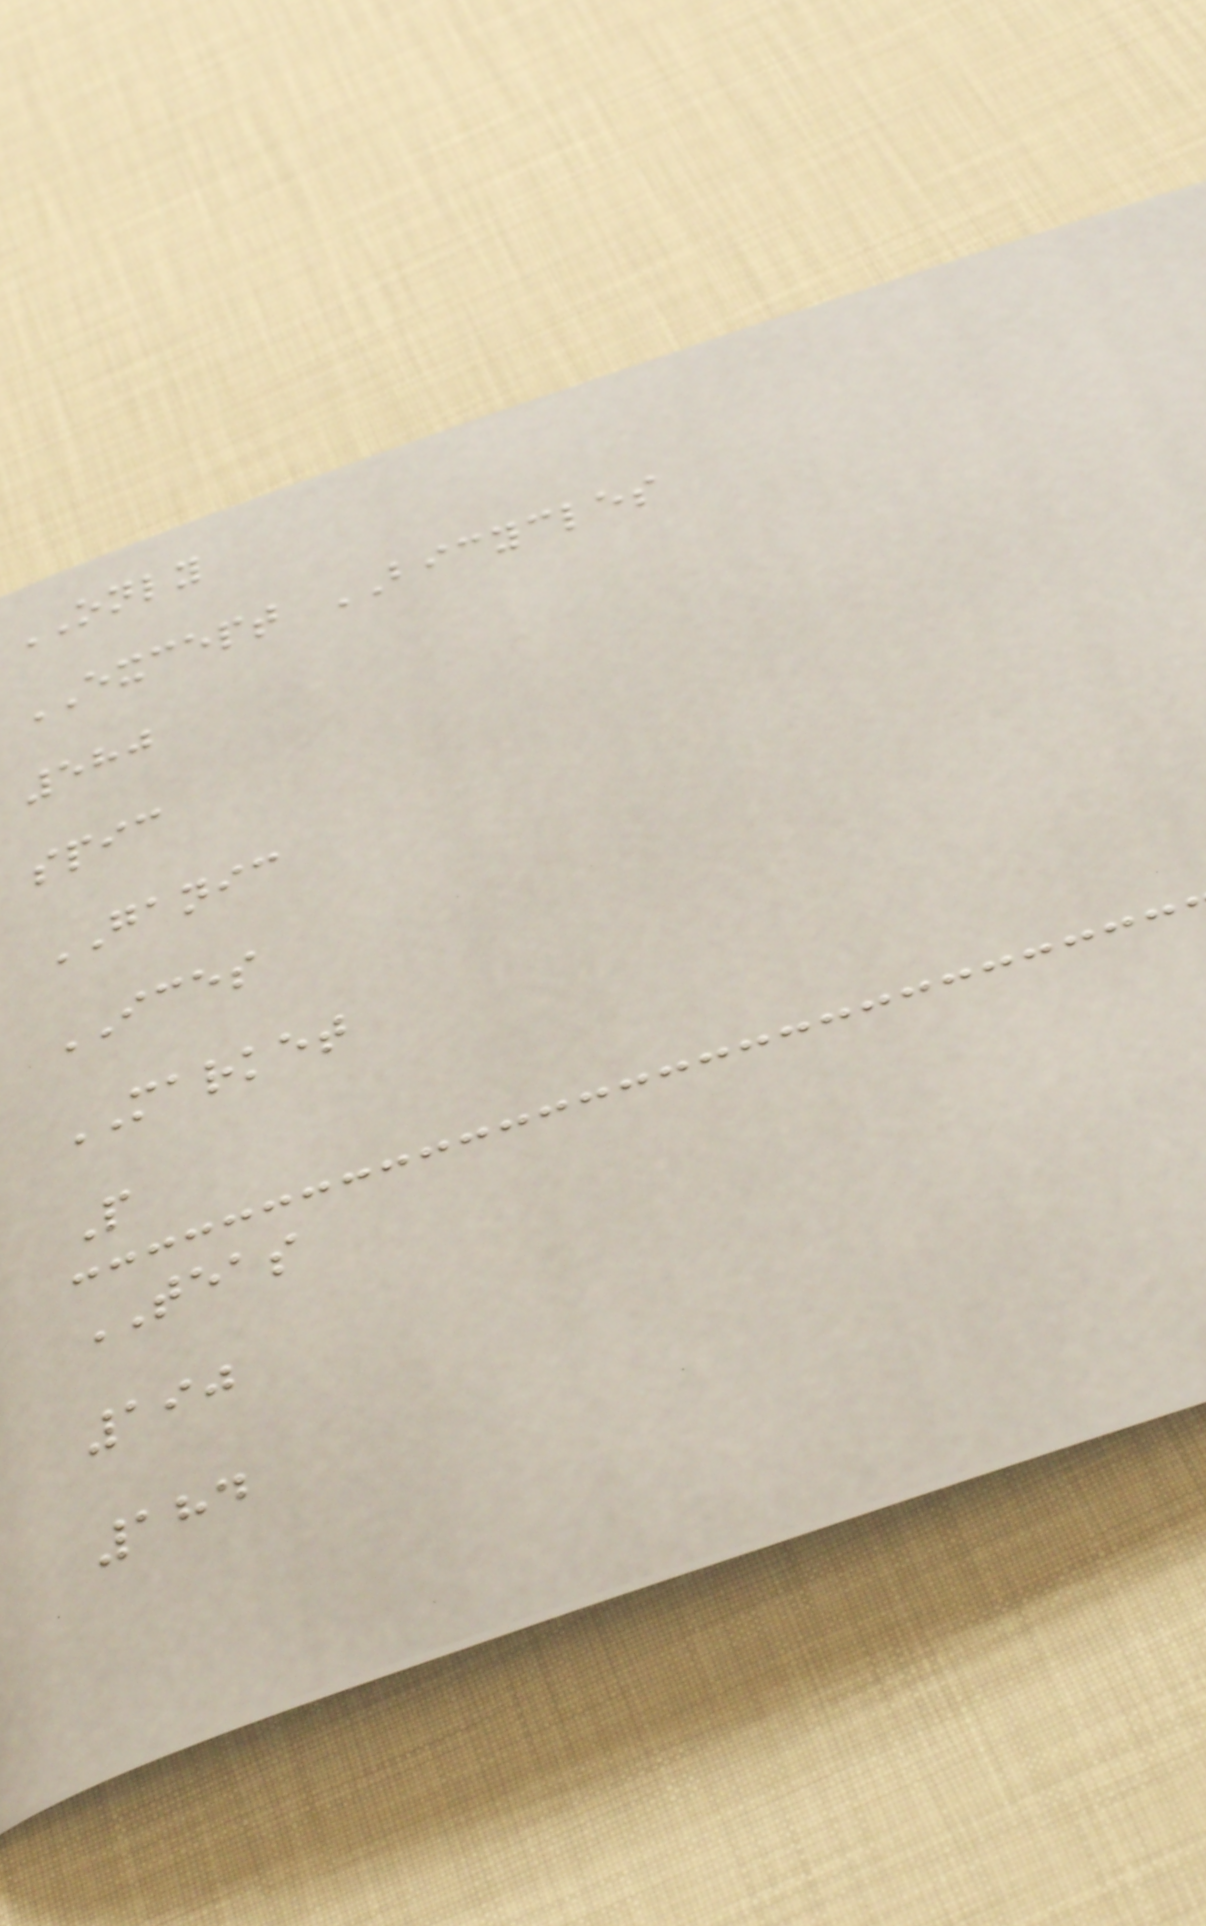ONLY
EXCEPT BICYCLES
580
spic
GANIC
ICES
MARKET
P
TEAS
190
184
